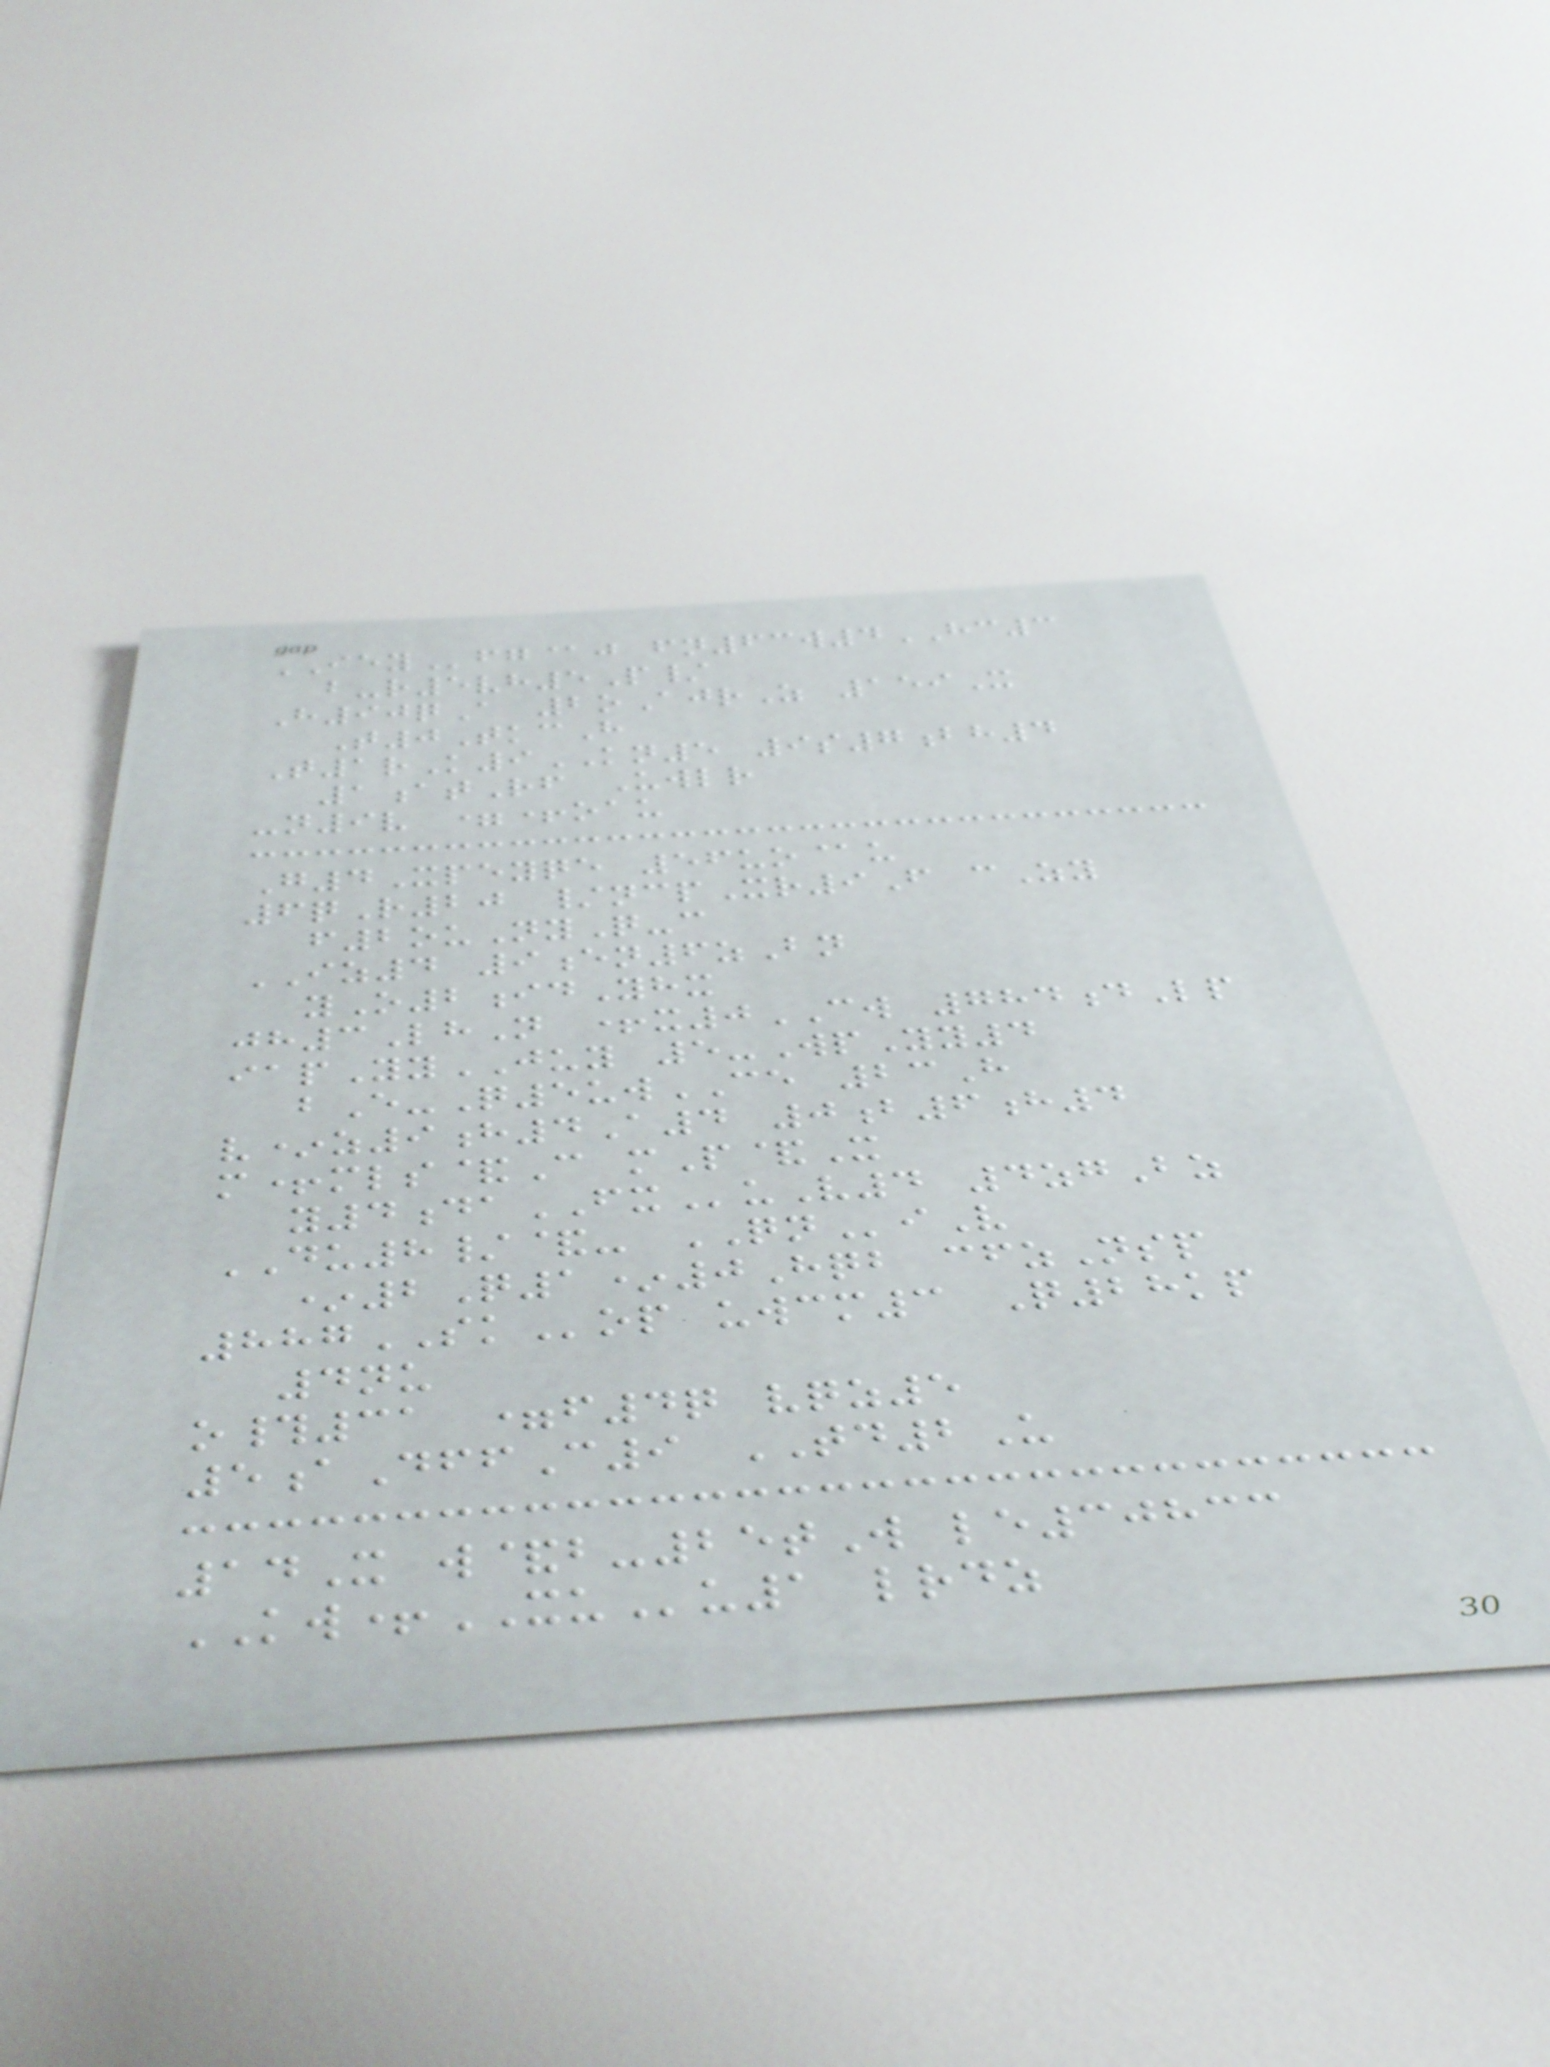IEYfg@j fn63w4HC3
b-r5vh5P/
H90qA 2oAjrZ 159X
T0TkcH
T1rK9KN5 9s7bh4
1atRf Uwlr
-n9v =+oau
G4Xpeyqe 56uo@u
6qR20 /ncpXr9F cZy
f2ouNyQ-c
IZ4 9en6zBn
yO2idYhx
jh3LhN +x0CW 784dLp
iapYyJUY 5-WpYy4
bE-Q5uwCE 23H
v*z9h4A4 0b6h4
m+mls&C mP&X
y4daFXuV4 4zgBz
DU8/&- QNiV
*2Q1*0Hqb cfzNsp
887SKop uwcm3 Q28kp
4nu
o#31 =f4q vqz5
5aDffC9 TD2U
14X w&b-25tW le30833
KW+XUu1 lrdz
